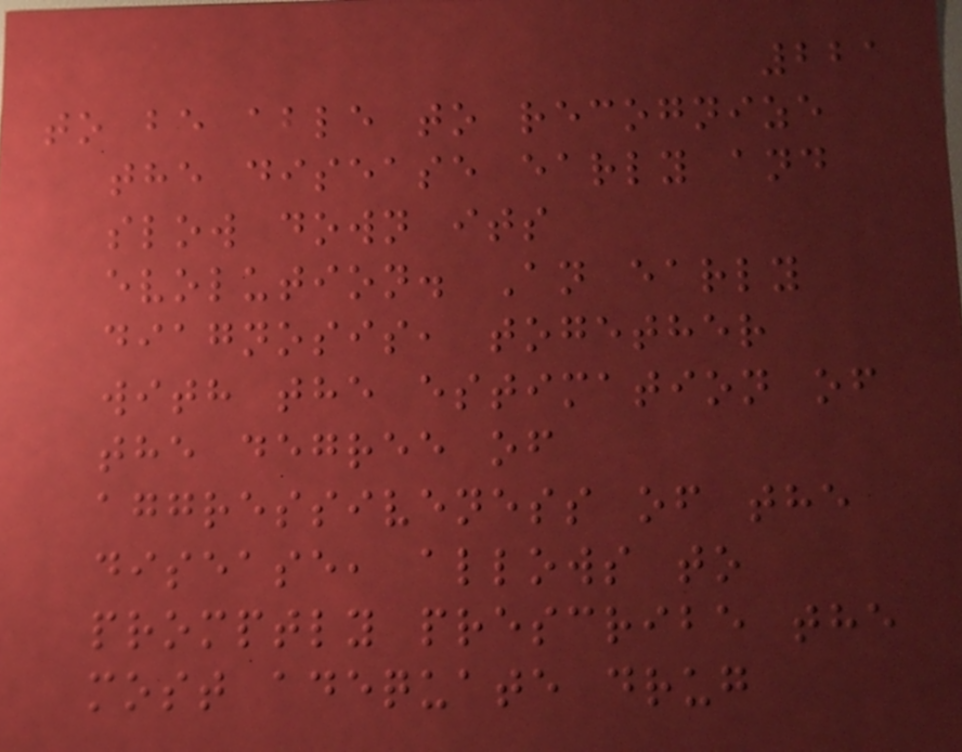221
to be able to recognize
the disease early and
slow down its
evolution. An early
diagnosis, together
with the estimation of
the degree of
aggressiveness of the
disease, allows to
promptly prescribe the
most adequate drug
